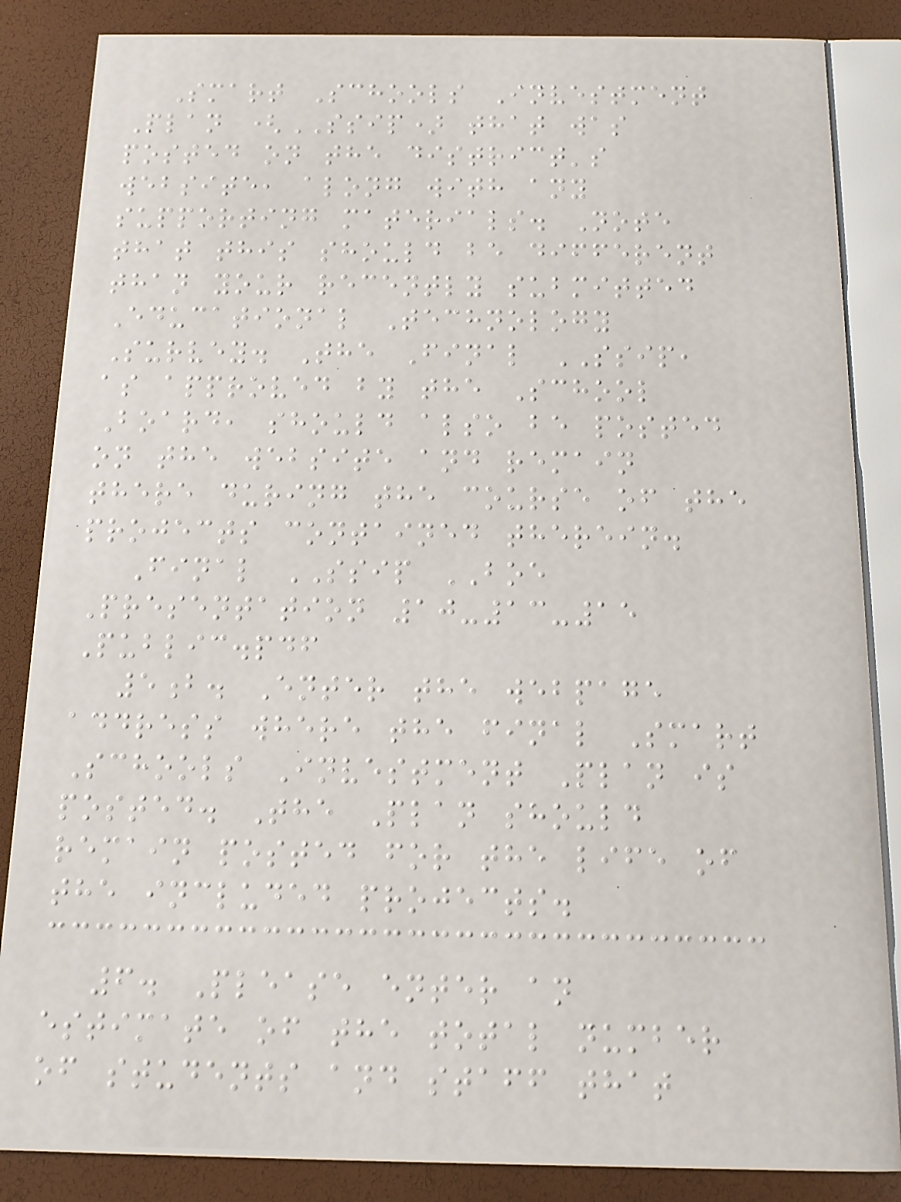Smart Schools Investment
Plan (SSIP) that was
posted on the district's
website, along with any
supporting materials. Note
that this should be different
than your recently submitted
Educational Technology
Survey. The Final SSIP,
as approved by the School
Board, should also be posted
on the website and remain
there during the course of the
projects contained therein.
Final SSIP BOE
Presentation 10-13-15
Public.pdf
5b. Enter the webpage
address where the final Smart
Schools Investment Plan is
posted. The Plan should
remain posted for the life of
the included projects.
6. Please enter an
estimate of the total number
of students and staff that
